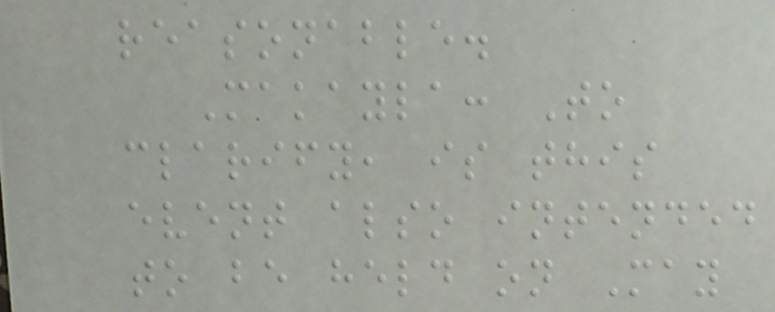reasonable.
Makayla: To
clarify, is this
event also intended
to be held on May
